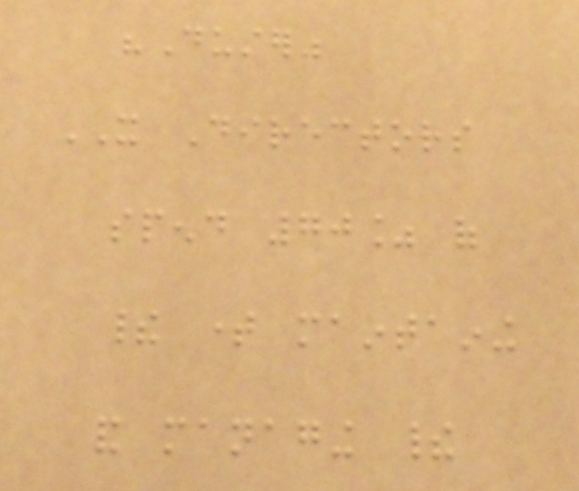"Duster"
IT Directors
spend 70% of
their time maintaining
and managing their
